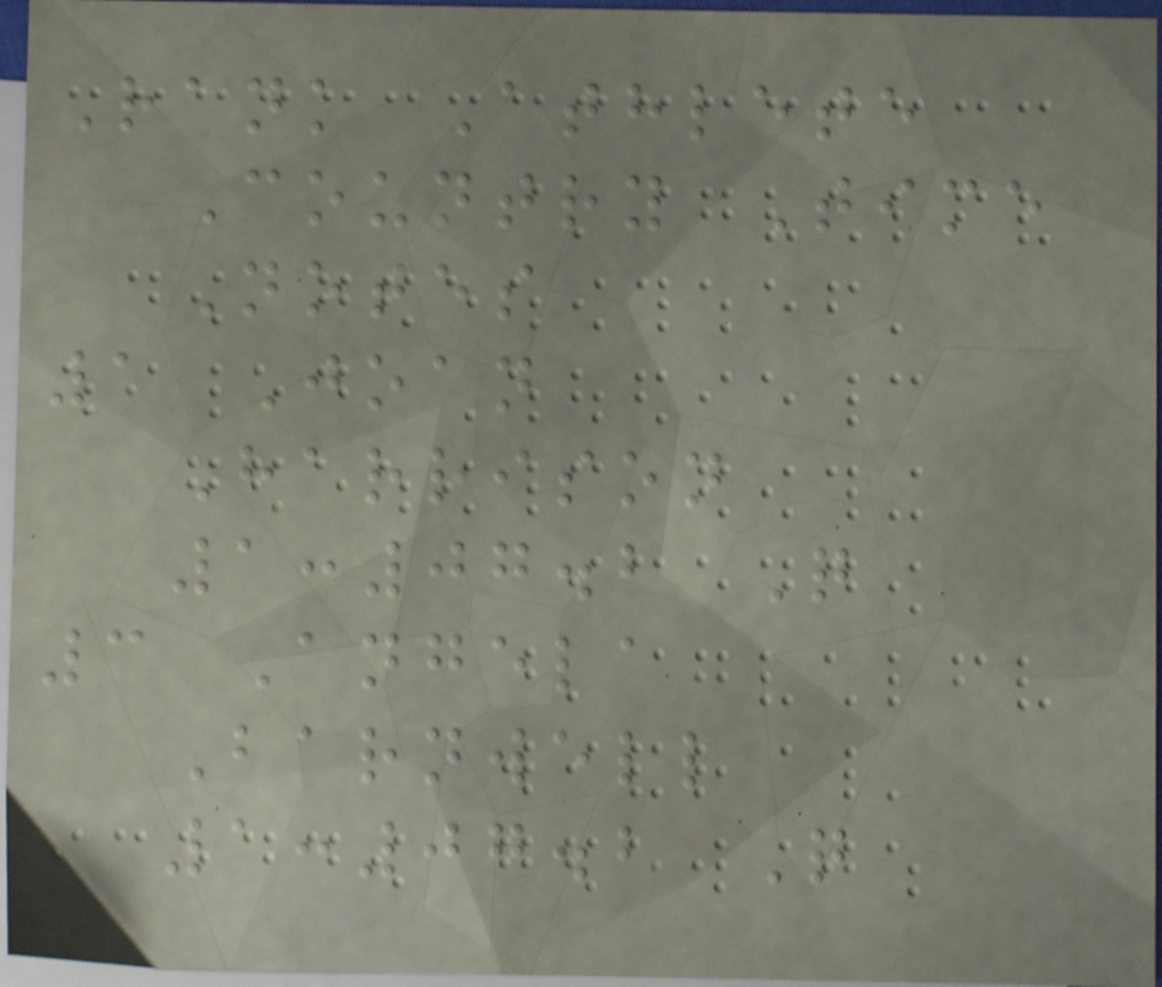Rank Athlete
Country Time
Notes
1 Joan
Harrison
1:07.2 Q
3 Angela
Barnwell
1:07.2 Q
